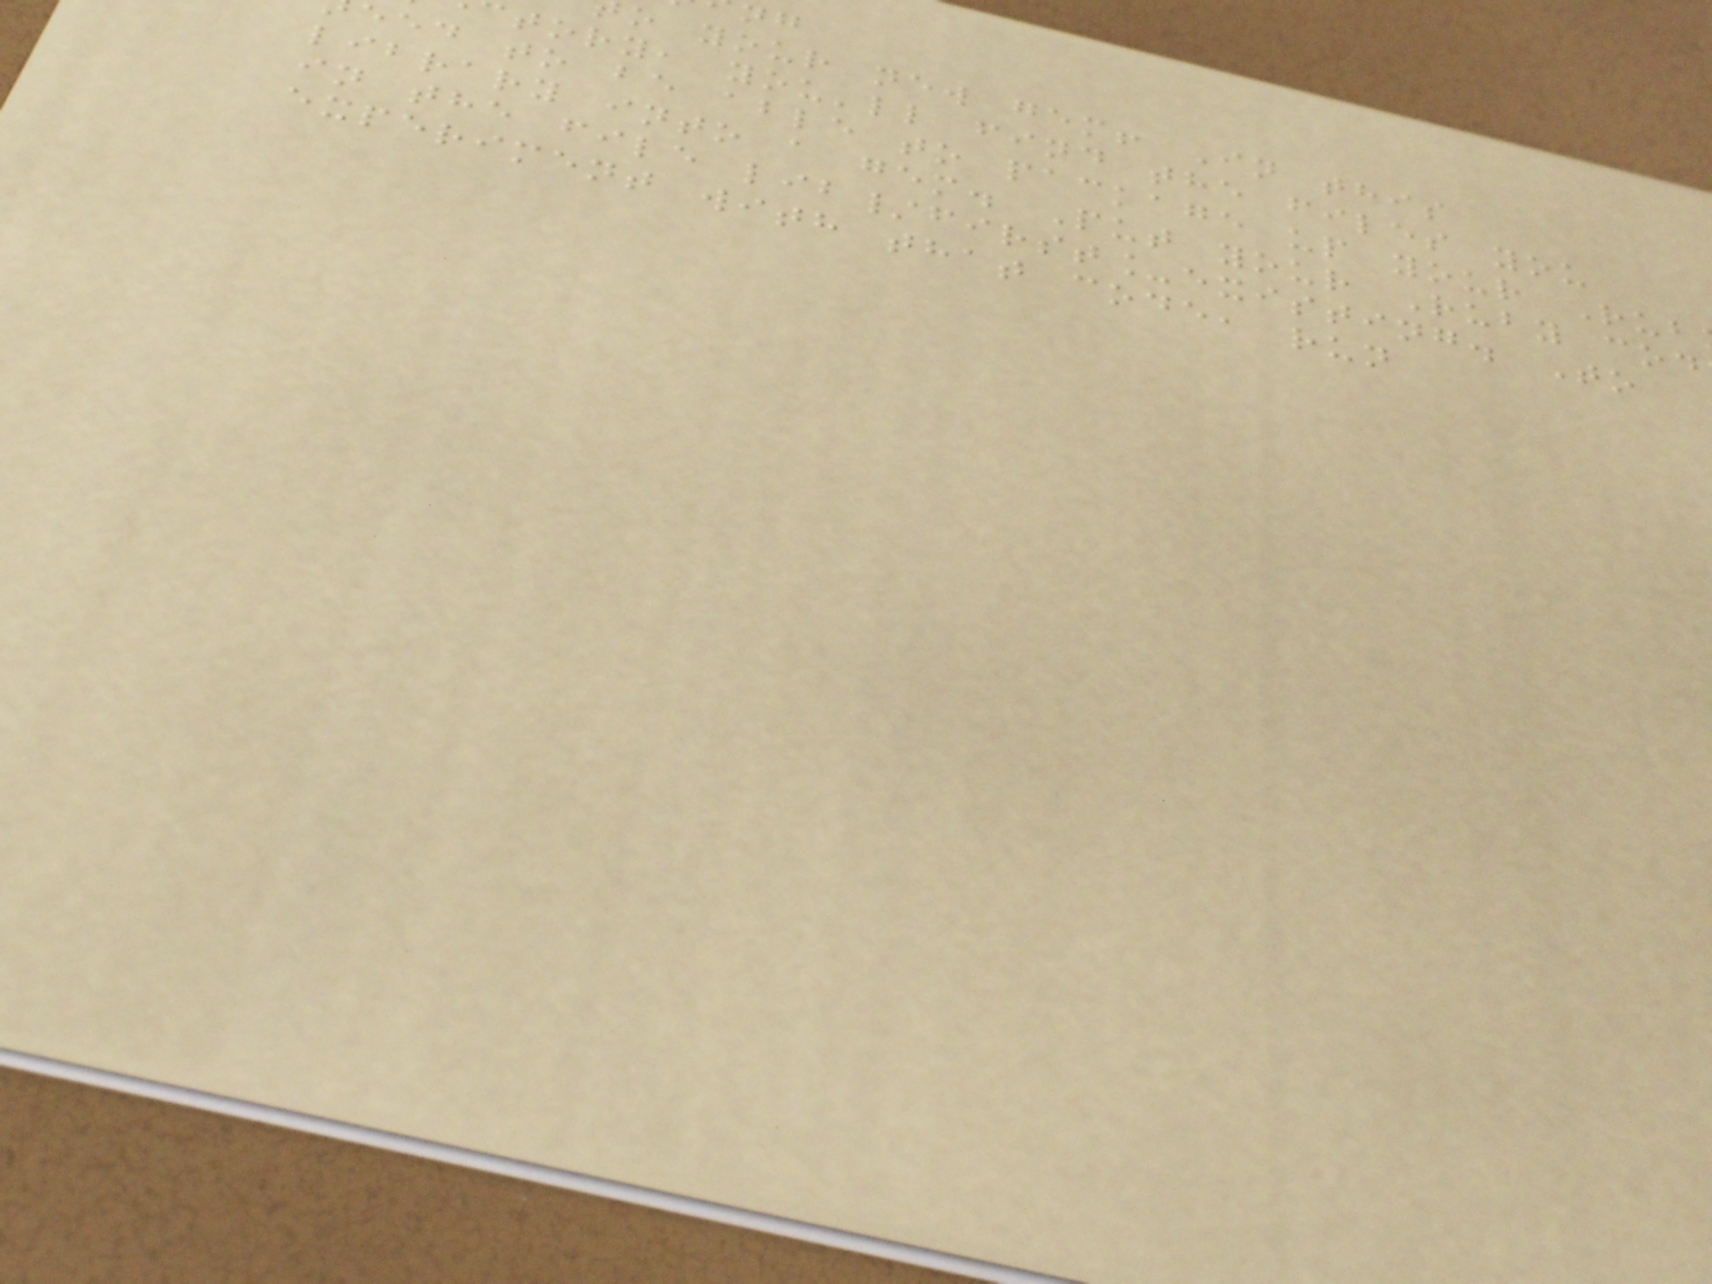o your new gem! In this
tory, you'll find the files you
eed to be able to package up your Rub
library into a gem. Put your Ruby cod
in the file lib/first_existing. To
experiment with that code, run
